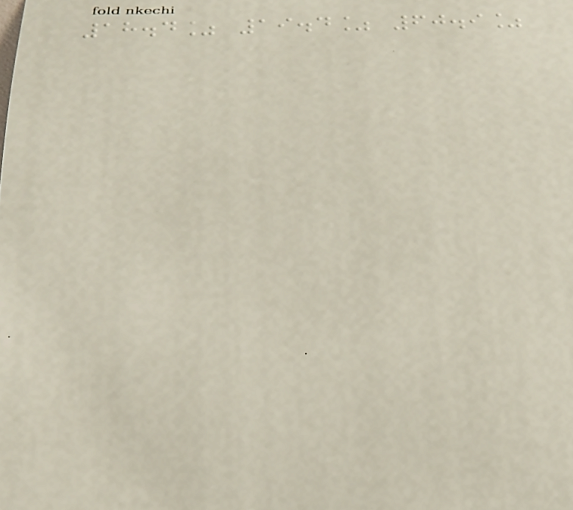18.4% 19.4% 60.9%
